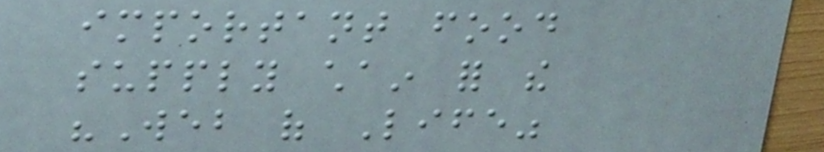important food
supply chain for the
"Web of Life"
